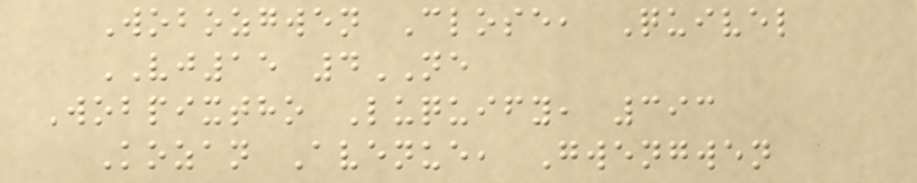Wobozgwen Close, Quivel
VJ15 4NE
Wobpixtho Luquify, 393
Kozan Avenue, Gwengwen
